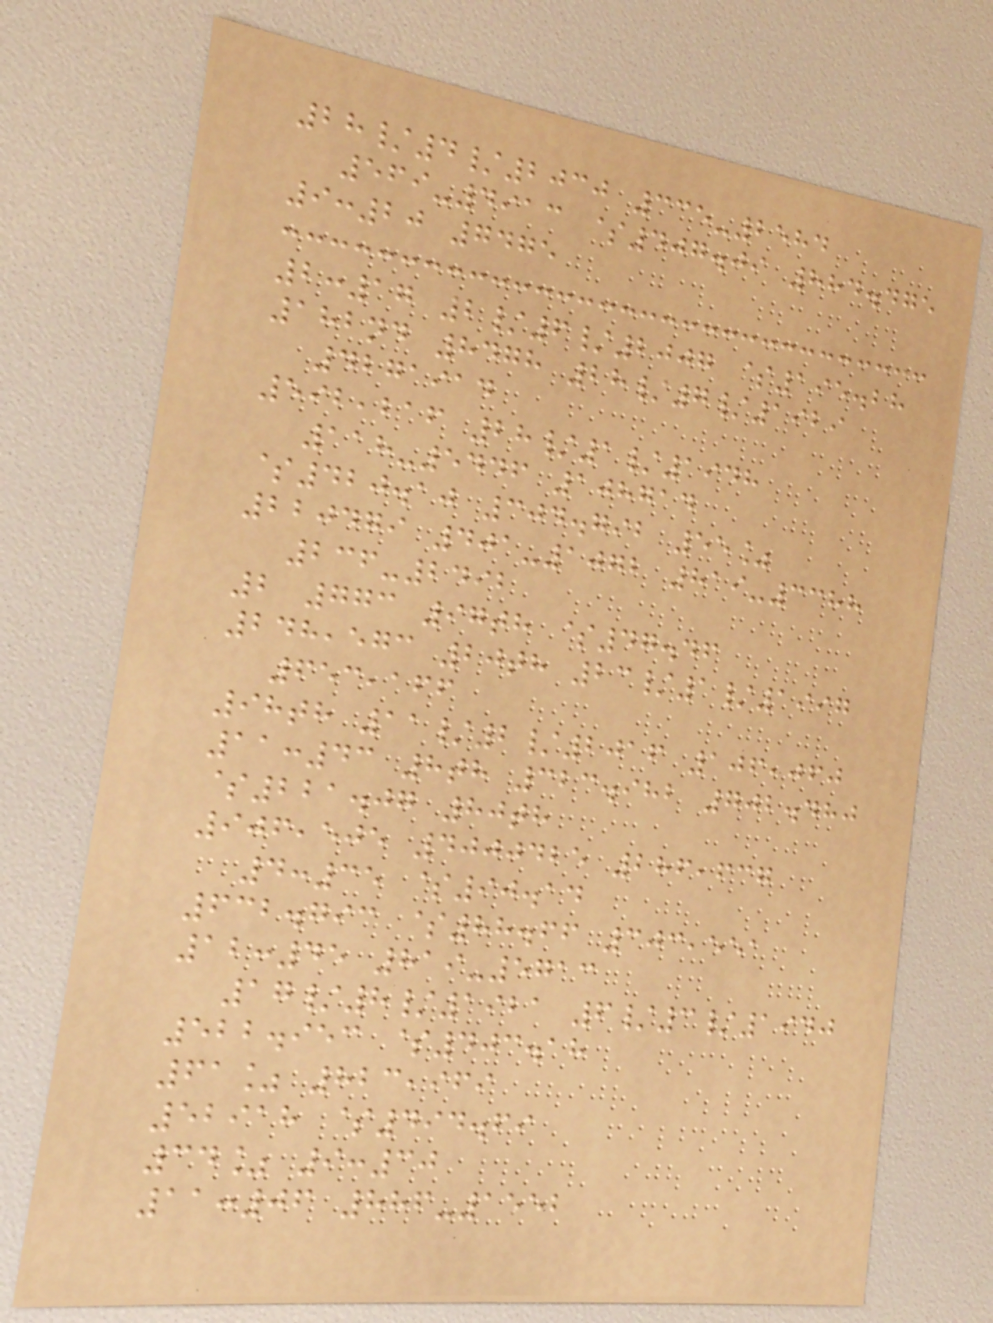28/4/2030 335-2584
569-4913 $407.09 884.475
9:20 7475
2:17 2/6/2007 $195.28
182nd 8478 28/7/1929
4271914
592,216 28/1/1948
118-5446 108714
$420.10 304.792 55%
220479 401-1072 819-3388
236-2492
2 773 97th $47.46
248,573 20th 23/1/1997
653,166
98th 11/2/2016 106,060
11:43 8th 323.982 702.480
$221.07 80th
906,505 4000425 286,637
4:35 $90.14
632.793 $88.66 303,551
12:45 819-5713
17/8/1921 6/3/1940
522.953 $403.18
61% 823,969
52918 $494.69
34% 9:30
11:06 886-1552
